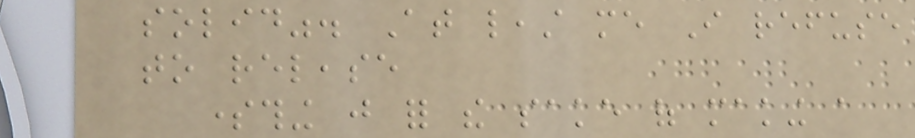solid". At least me I refuse
to release
something just for the sake of making a
